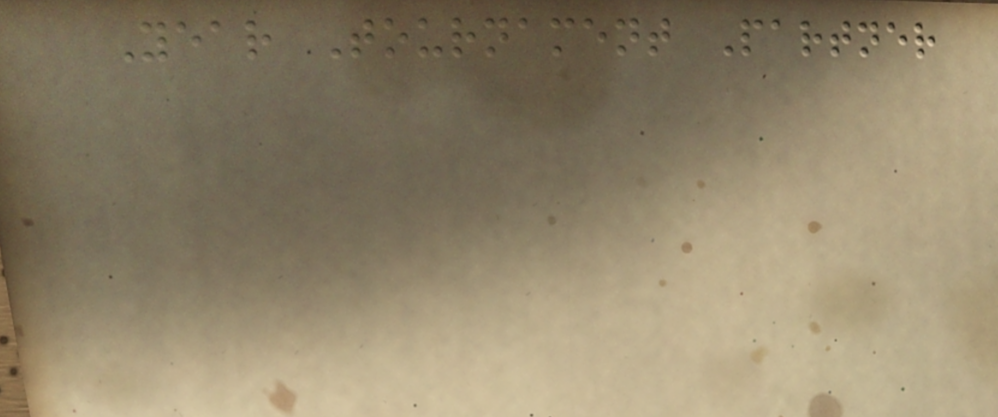Year Tournament Partner
